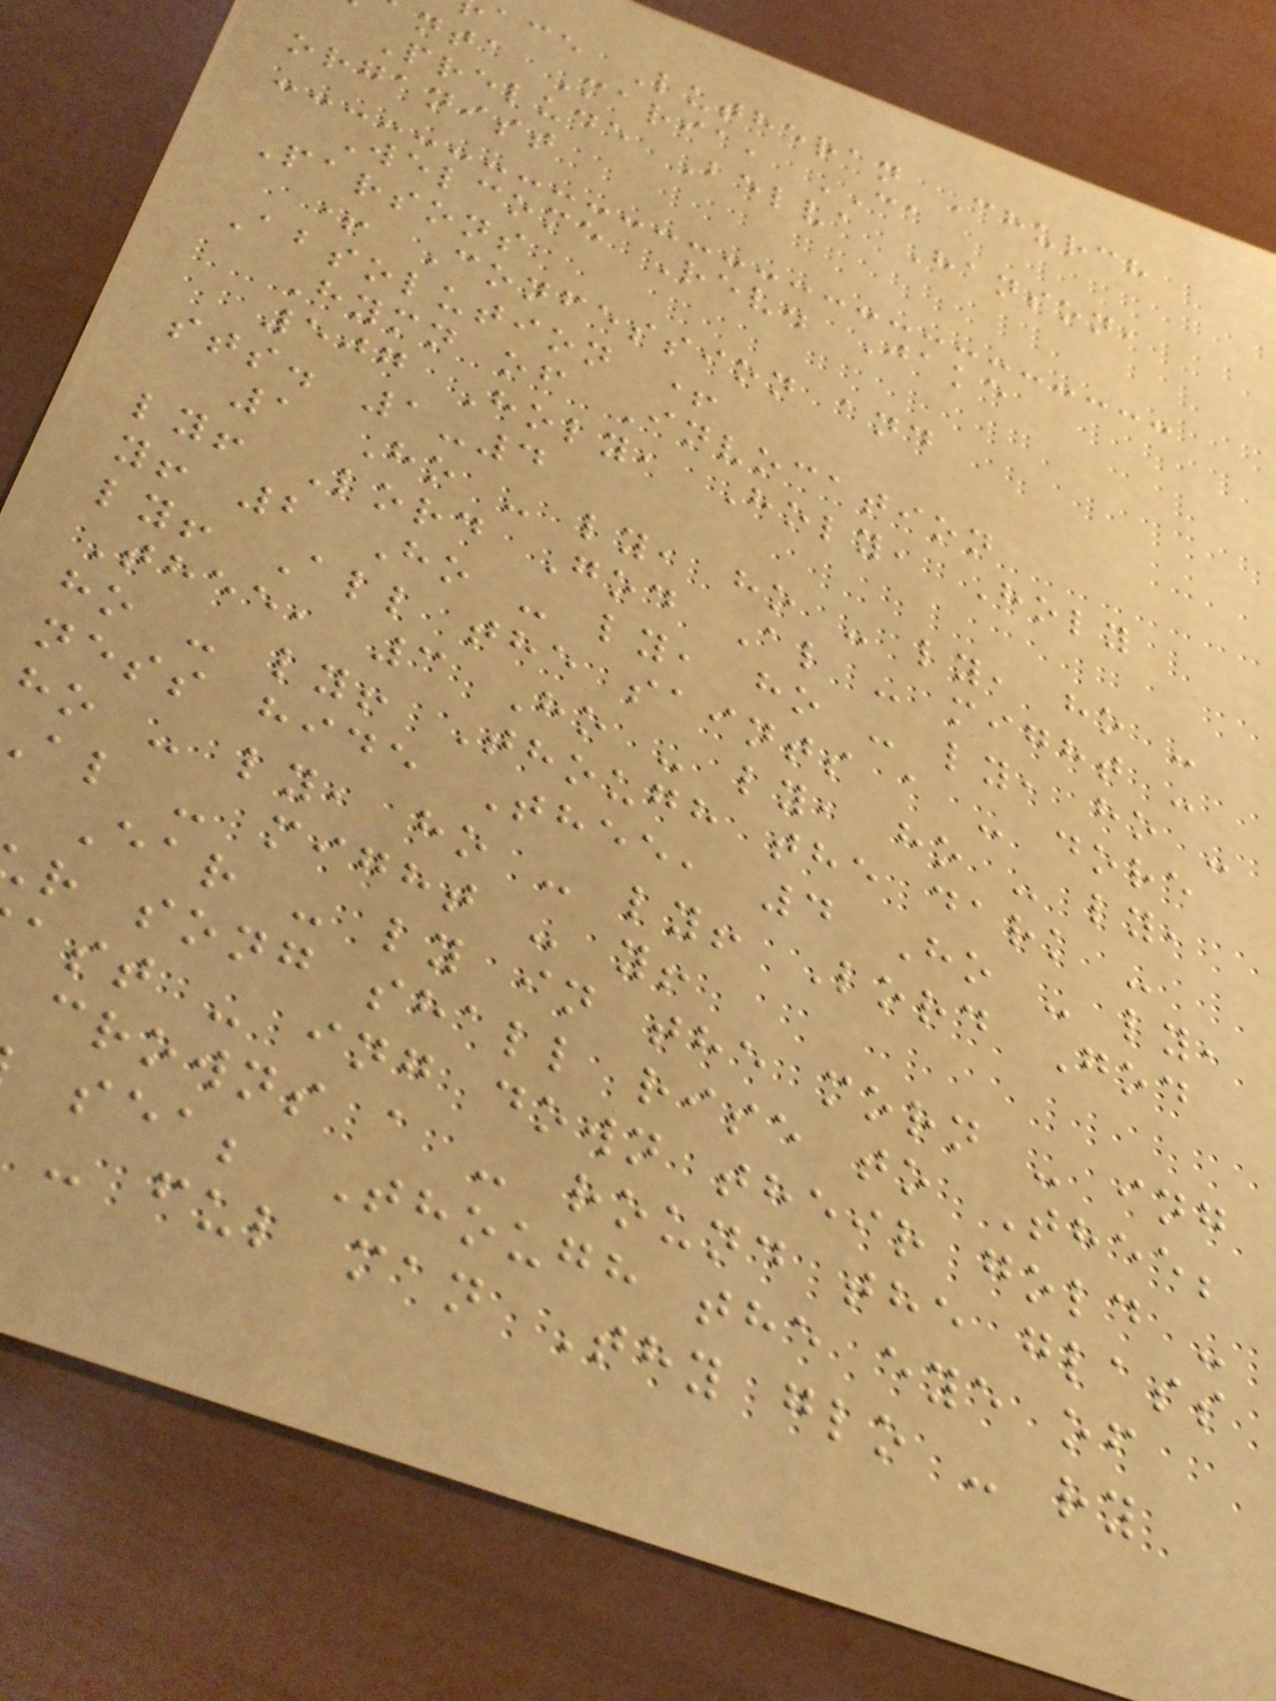ace Lutheran Church
nta Maria, CA
Prelude Belva Hanson,
organist
Welcome Rev. Jake
Parsons
+ Confession and
Absolution +
Hymn of Invocation
507 Holy, Holy, Holy
sts. 1-4
1 Ho - ly, ho - ly, ho -
ly! Lord God Al - might -
y! 2 Ho - ly, ho - ly, ho -
ly! All the saints a - dore
Thee, 3 Ho - ly, ho - ly,
ho - ly! Though the dark -
ness hide Thee, 4 Ho - ly,
ho - ly, ho - ly! Lord God
al - might - y!
Ear - ly in the morn - ing
r song shall rise to Thee;
ast - ing down their gold -
crowns a - round the glass
sea; Though the eye of
- ful man Thy glo - ry
